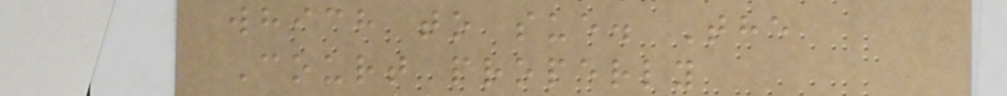which to sue. The
Court properly
